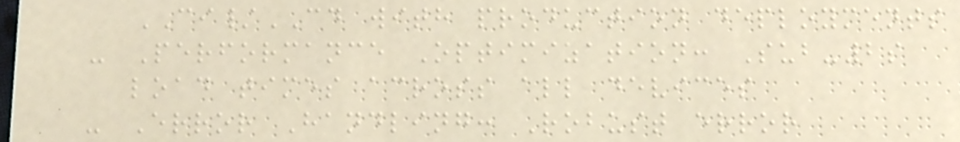CI/CD with production deployments
- Performance Optimization: Sub-2s
load times across all devices
- Error Handling: Robust error
